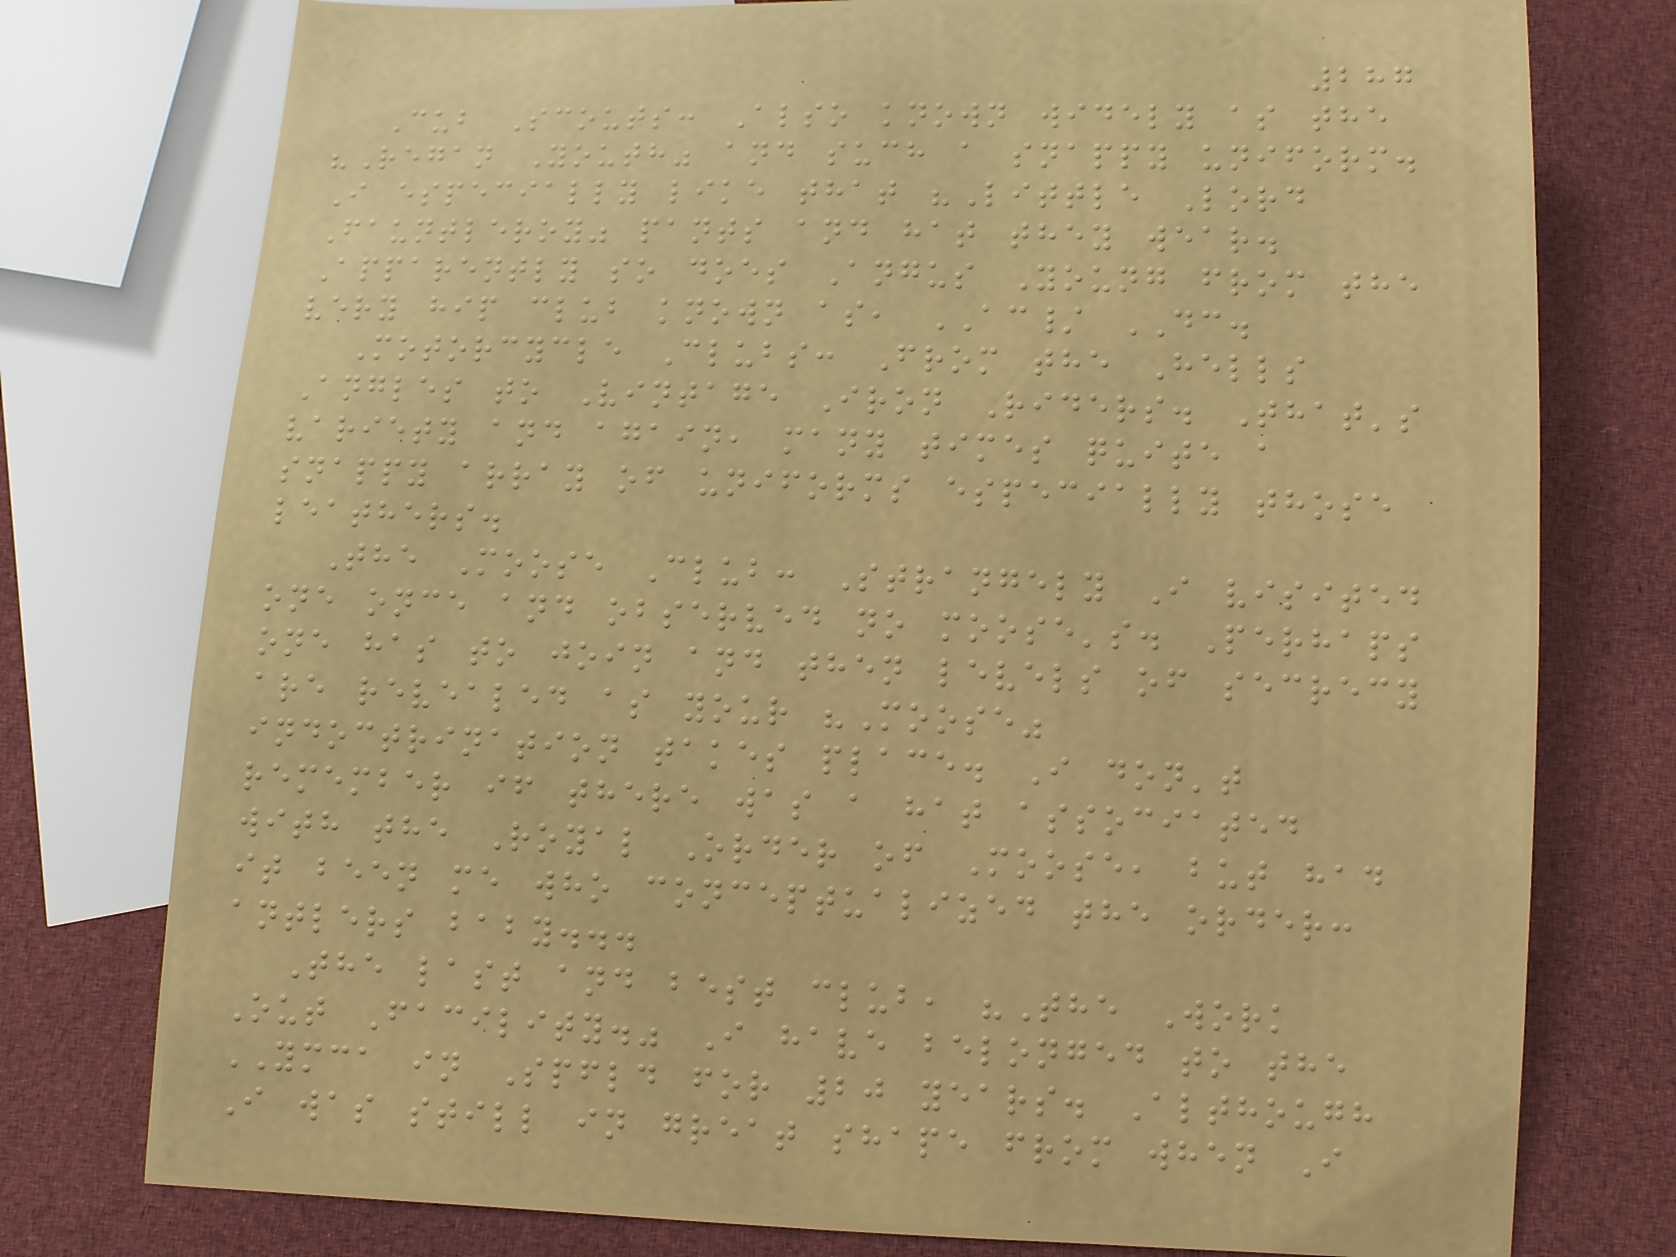287
Cub Scouts: Also known widely as the
"Regan Youth" and such a snappy uniform.
I especially like that "Little Lord
Fauntleroy" pants and hat they wear.
Apparently so does Angus Young from the
very hip club known as, AC/ DC.
Motorcycle Clubs: From the Hells
Angles to Vintage Iron Riders. That's
variety and again, many times quite a
snappy array of uniforms especially those
leathers.
The Moose Club: Strangely I visited
one once and observed no moose's. Perhaps
one has to join and then levels of secrecy
are revealed as your "Moose"
indoctrination takes place. I don't
remember if there was a hat associated
with the Royal Order of Moose, but had
it been me who conceptualized the order:
antlers baby...
The last and best club, "The Work
Out Facility." I have belonged to the
YMCA in Spfld for 20 years. Although
I was still in great shape from when I
